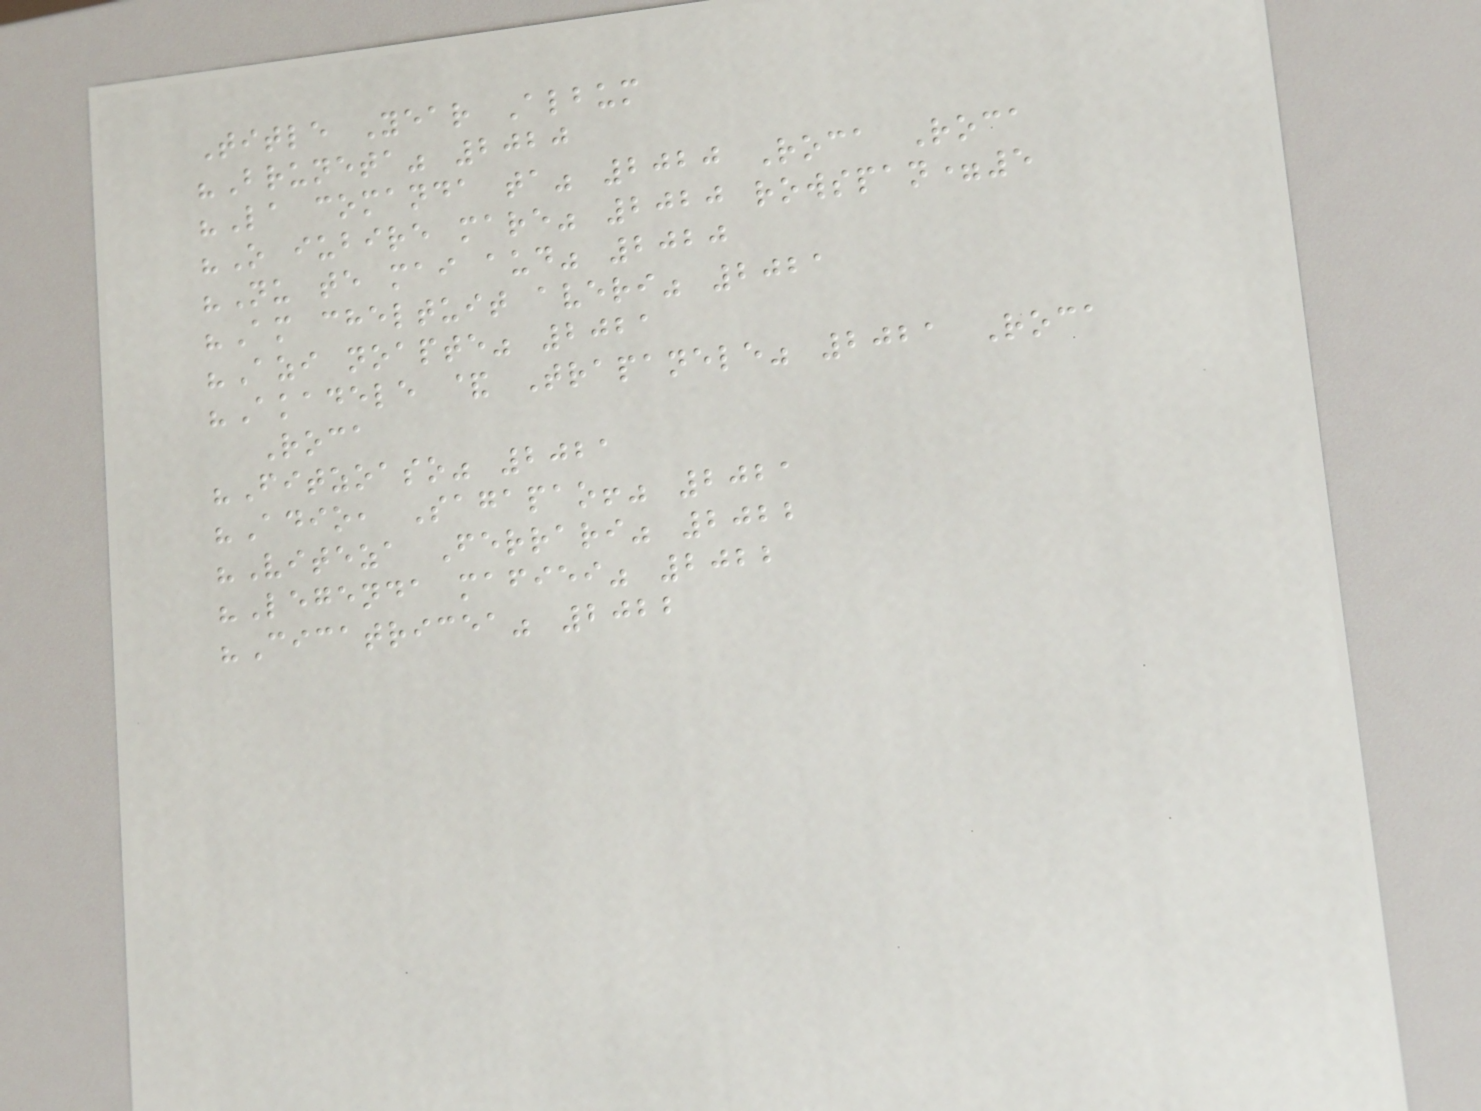Title Year Album
"Bruneta" 2020
"La comanda ta" 2020 Roca Roca
"O iubire mare" 2020 rowspan=5
"Nu te mai aud" 2020
"Am cheltuit averi" 2021
"Azi noapte" 2021
"Akadele & Trapanele" 2021 Roca
Roca
"Fitzoaso" 2021
"Adio, Sagapao!" 2021
"Viteza Ferrari" 2022
"Legenda mafiei" 2022
"Cicatricea" 2022
